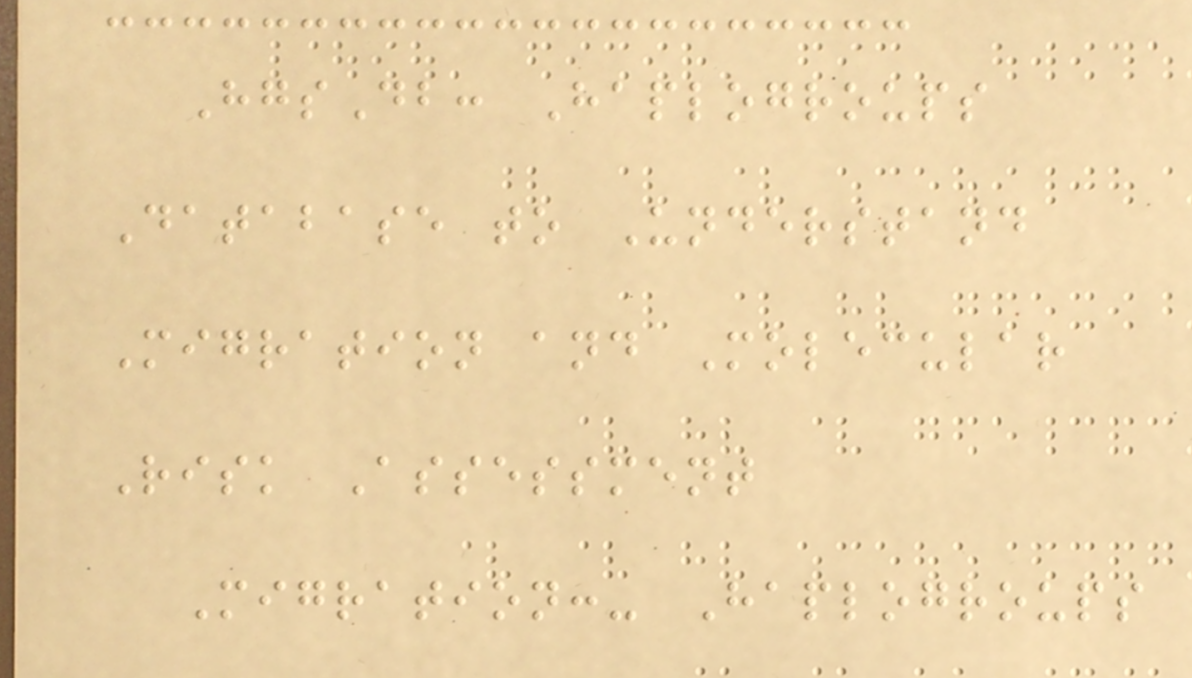HgsDb: Haplogroups
Database to Understand
Migration and Molecular
Risk Assessment
Migration:- Haplogroups
